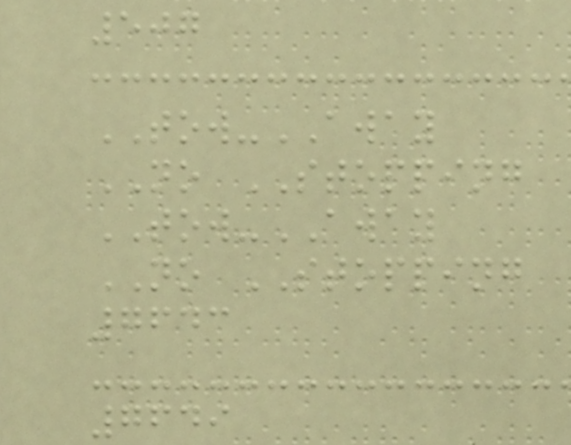507
TOW-AWAY
NO STOPPING
TOW-AWAY
NO STOPPING
7643
7649
